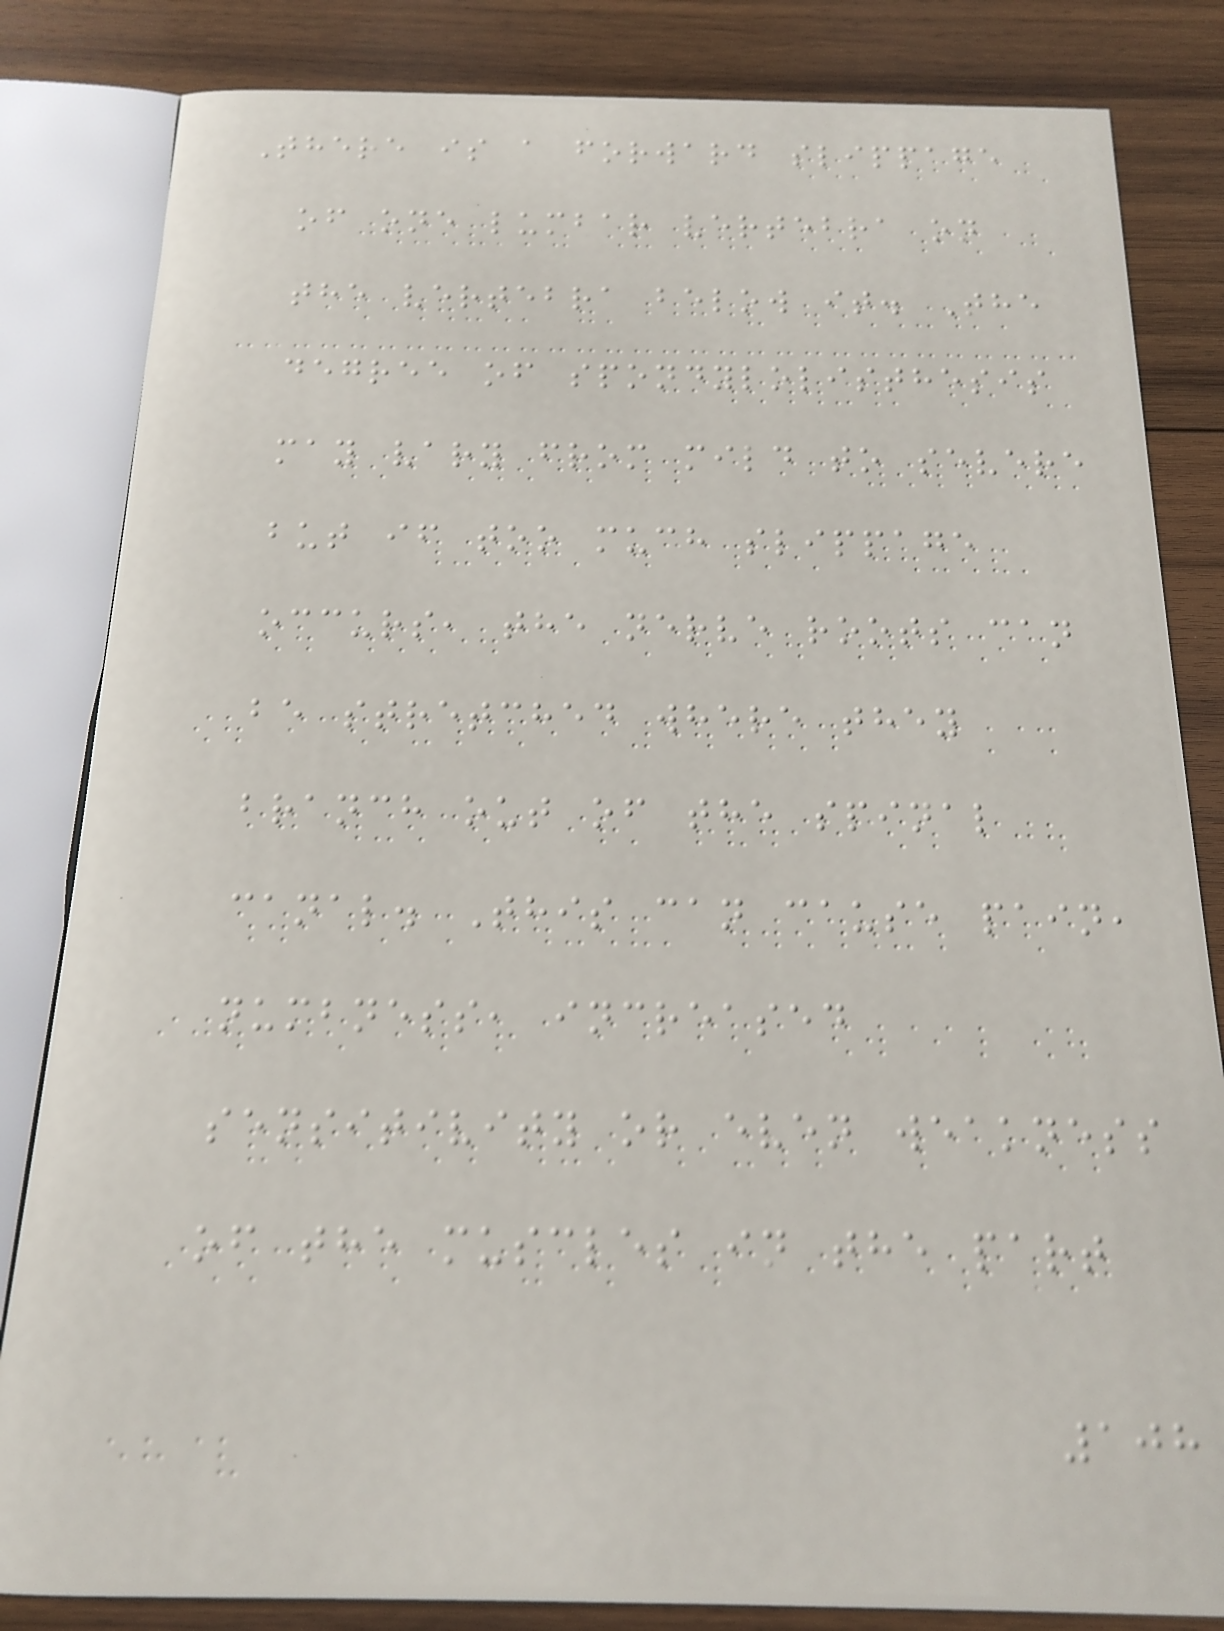There is a forward slippage
of one lumbar vertebra on
the vertebra below it. The
degree of spondylolisthesis
may vary from mild to severe
but if too much slippage
occurs, the nerve roots can
be stretched where they
branch out of the spinal
canal. This can cause pain,
numbness, increased
sensitivity or even weakness
of the muscles in the part
108
